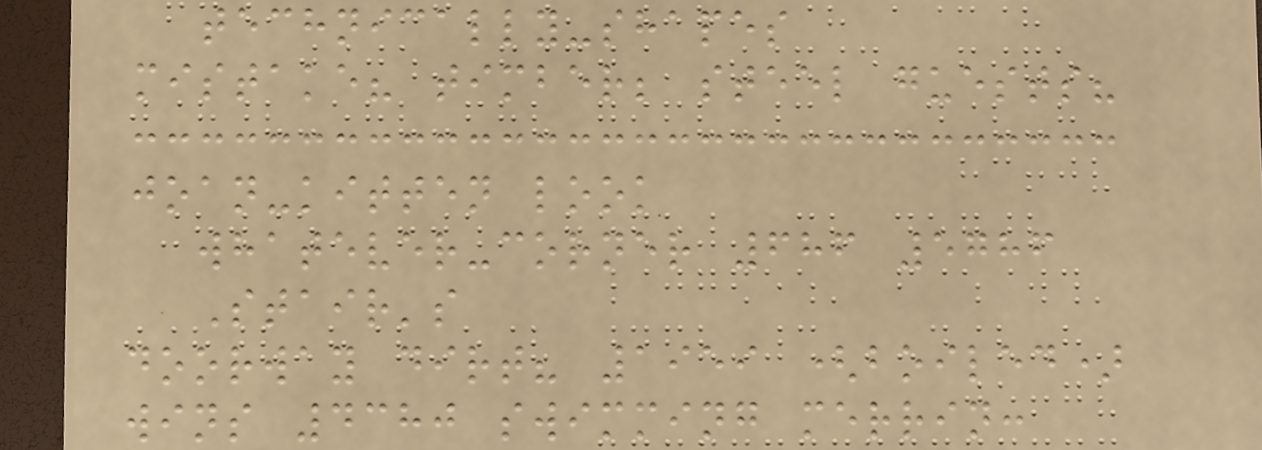technically-shapes
mistake? timber; steel guests?
joan-kitten look
whatever-corner 686 5786
Stair's
doorway dirt? 1959 (boiled)
wins 4380 swimming merrin:
